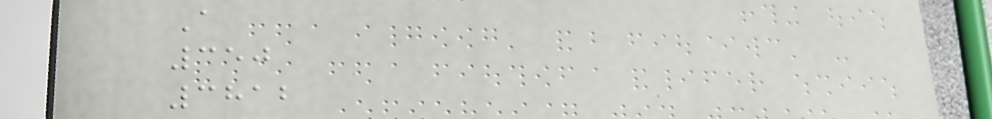A
350
3812
